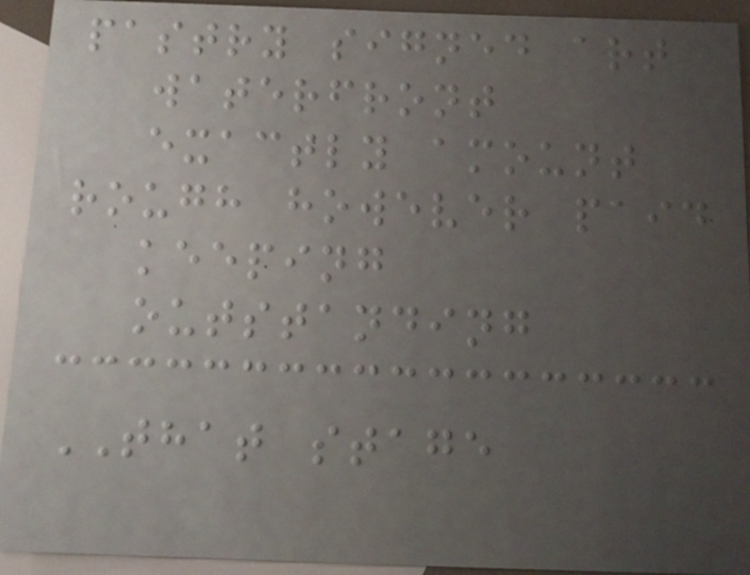pastry signed art
waterfront
exactly amount
rough however paid
keeping
outstanding
THAT stage
